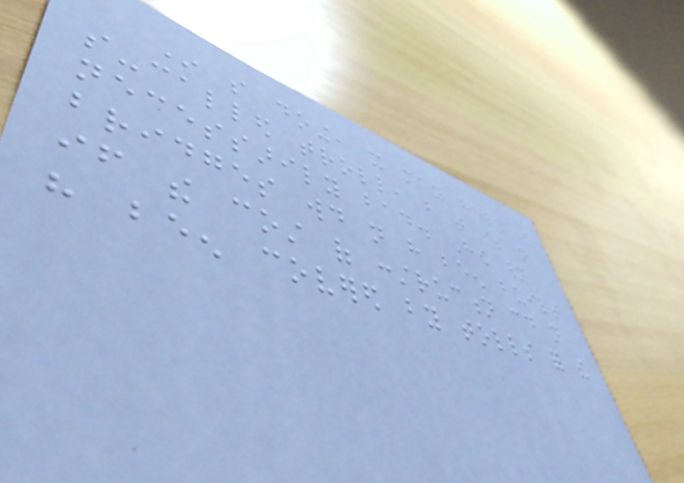In so doing, it may help the
so-called troll, but that is not
necessarily bad. How many
bridges would not have been built
if the cost of construction could not
have been covered by tolls for the
